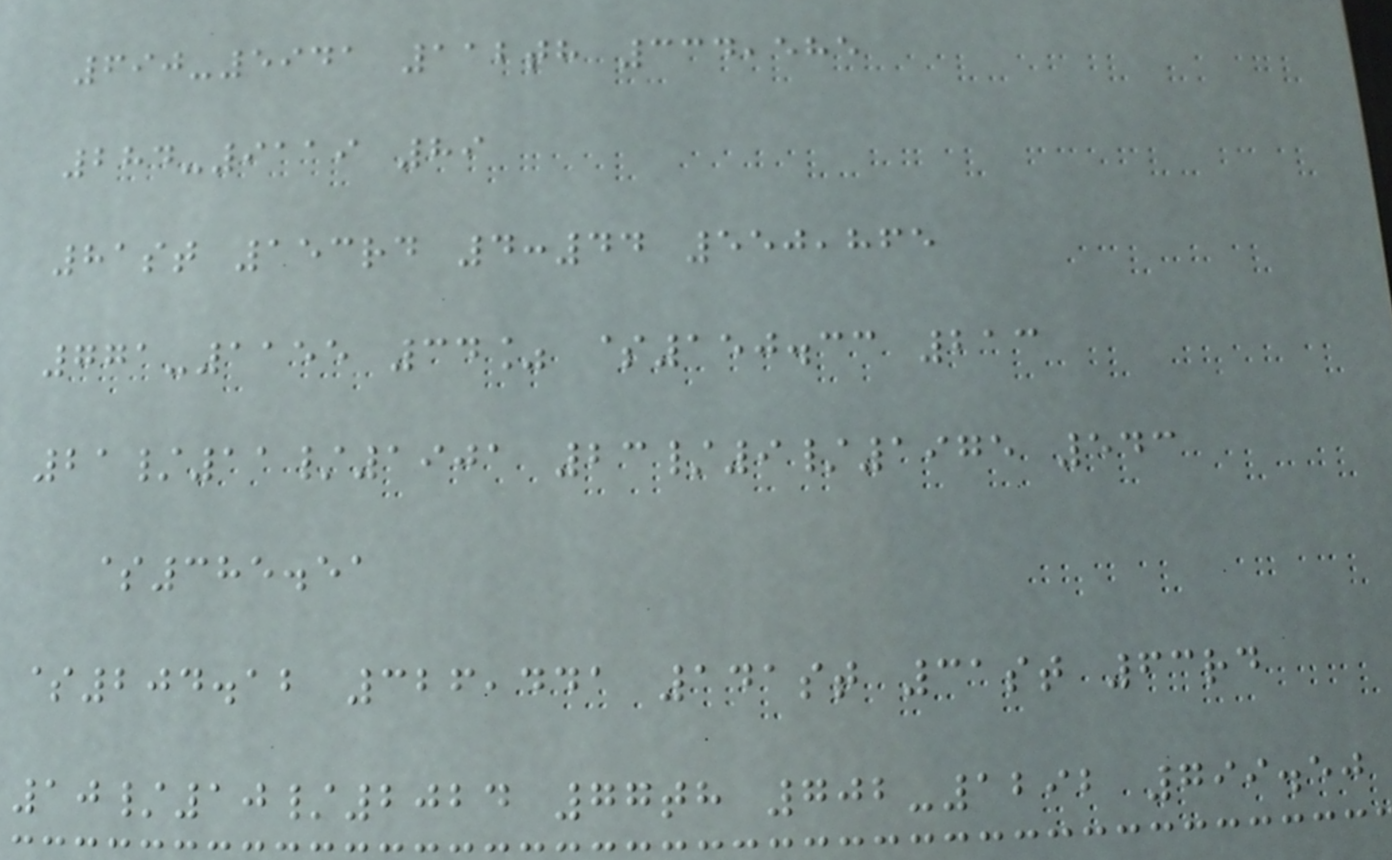690-5941 112th 334,585
284-9119 89
81st 153rd 4:44 550,865
771-1155 34% $150.33 213
21/11/1901 23/9/1975 543
$385.51
$204.12 326,441 141st 31st 63rd
10/10/2024 77th 702-1292 799.50
